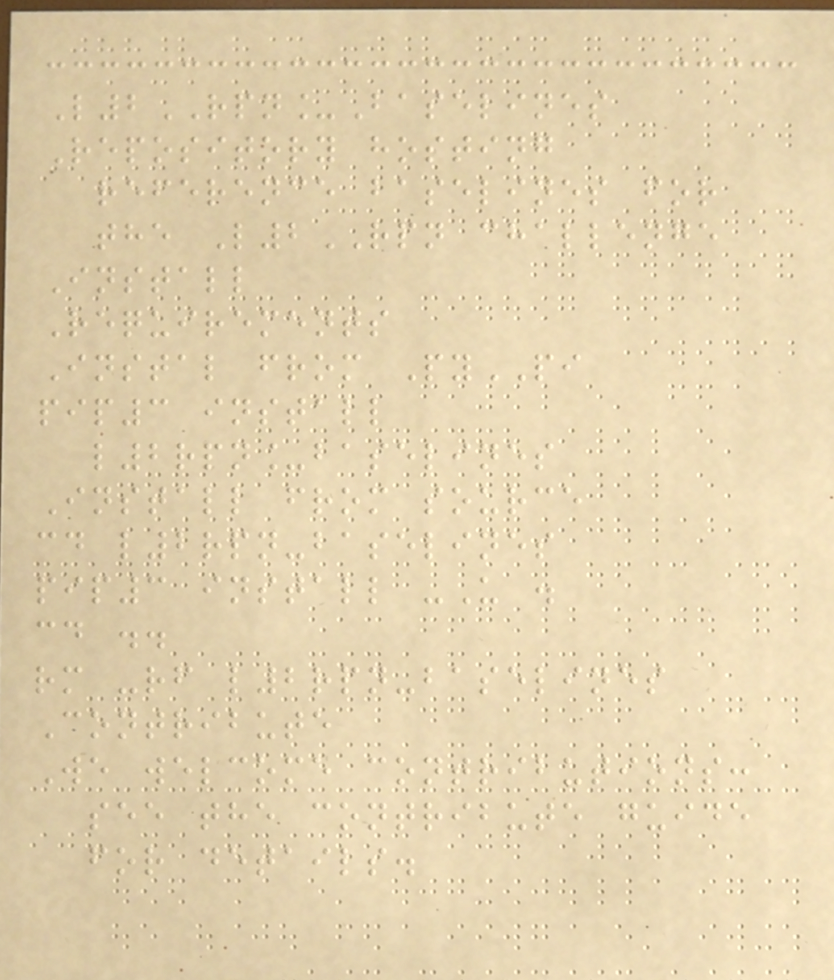L2RPN_Baselines
Repository hosting
reference baselines for
the L2RPN challenge
Install
Requirements
Instal from PyPI
pip3 install
l2rpn_baselines
Install from source
cd l2rpn-baselines
pip3 install -U .
cd ..
rm -rf l2rpn-baselines
Contribute
We welcome contributions:
see the contribute guide
for details.
